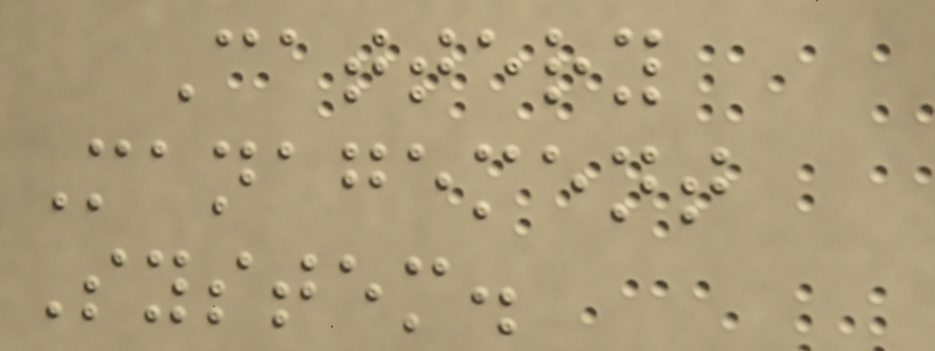Cattery
Management
System.
